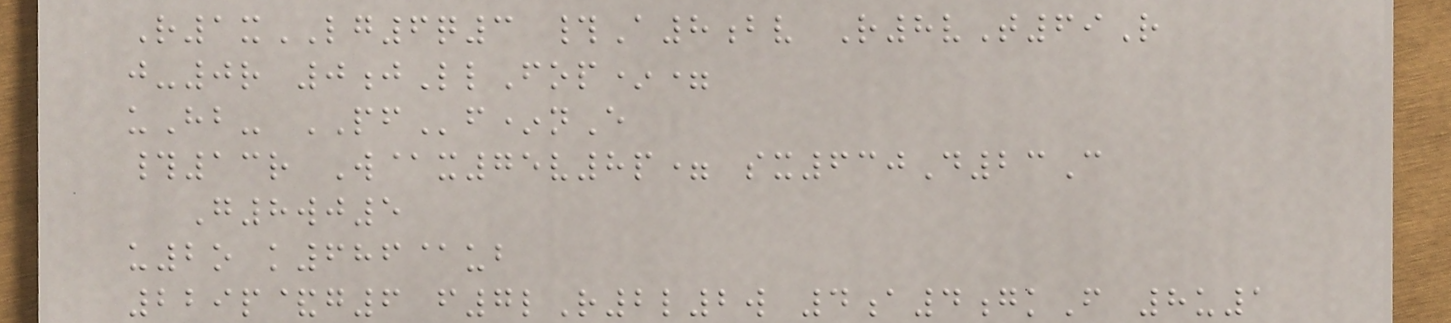R1xLG6q3 #A8bv R8vT69R
j-0r 0jLlFop*=
uHb- PFf*nE
#13r W@x75v8p= sx630D23C
G8wj5
u2o k686@ub
229p&g6 f7lR2l2w 4a4gkF 8u1
